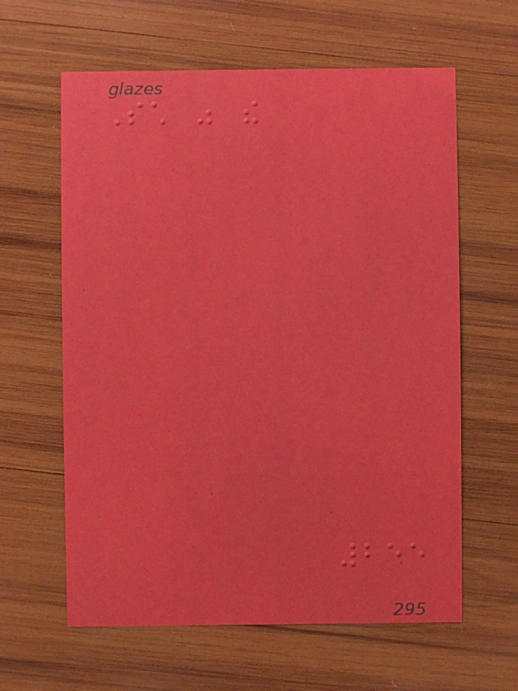Such was the
255
